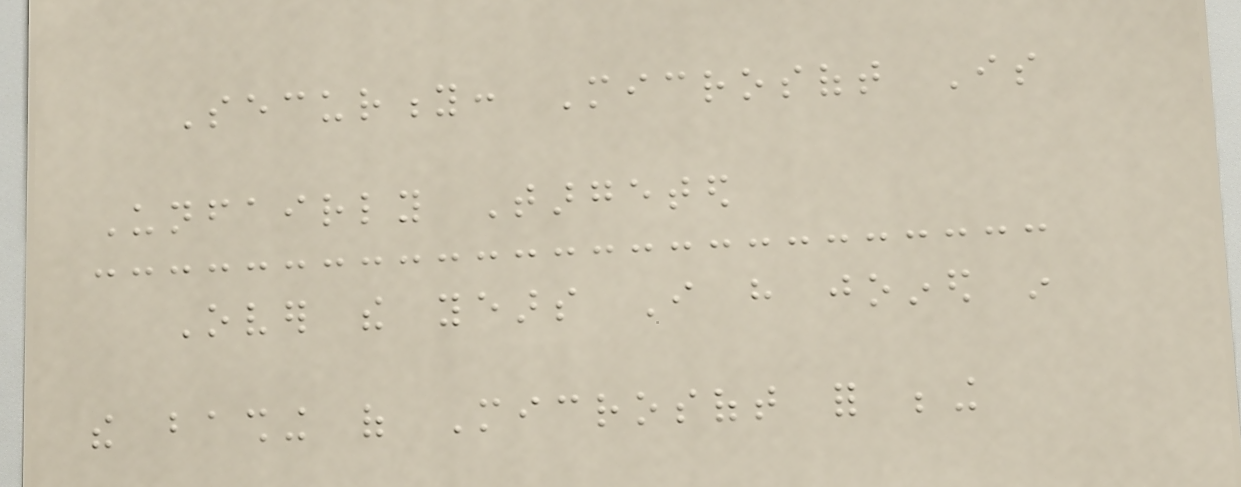Security: Microsoft Is
Unfairly Targeted
Over the years I have joined in
the bashing of Microsoft for being
